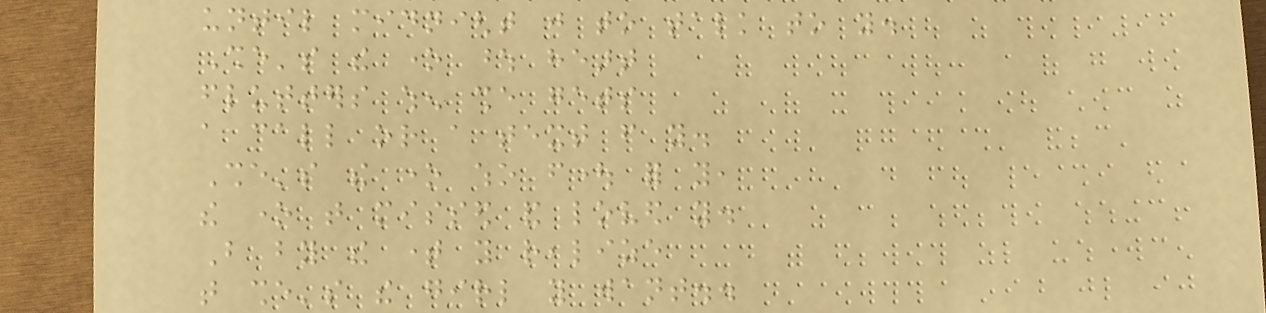until midnight just to talk to you.
She's the one whose heart
flutters when she gets
a call or a text from you.
She's the one who fought for you,
the one that missed and loved you.
But by the time you realize
that she's the girl you want..
